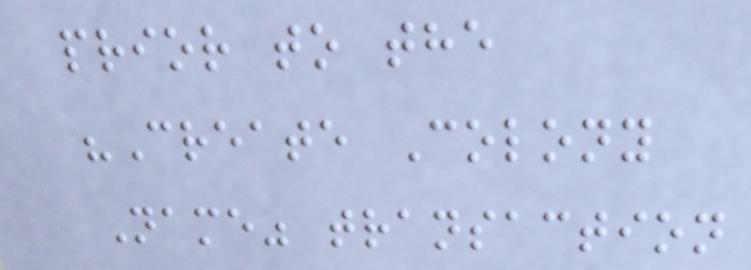prior to the
"Create Colony
Name" transaction
